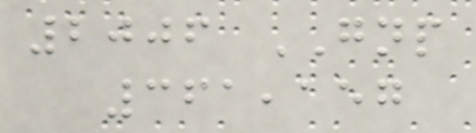2006 GNP
361,157
